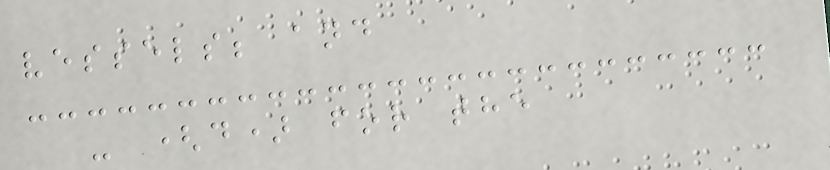vessels; and
- (d) for the
